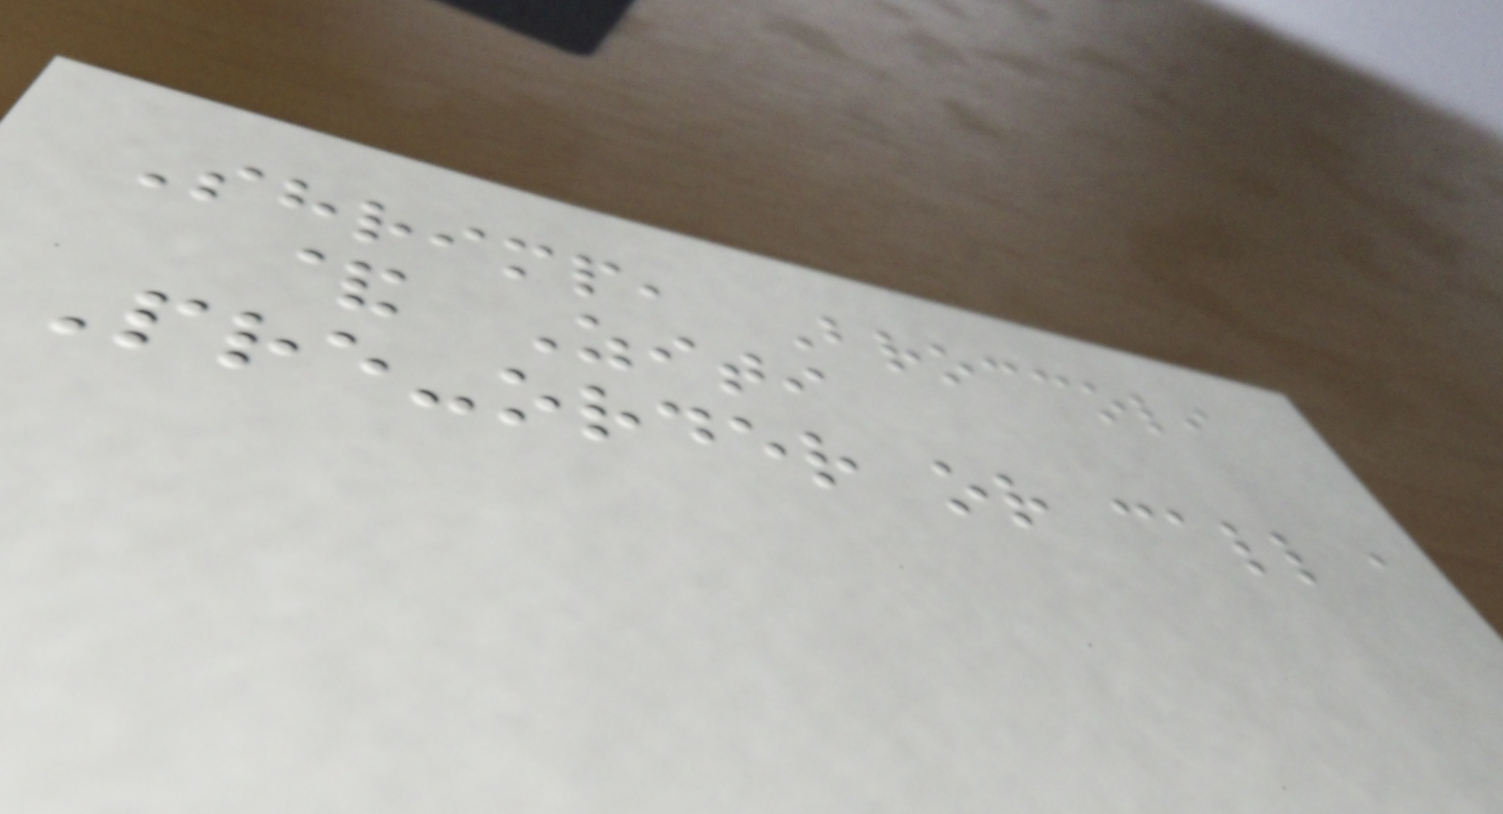Shrimp, Broccoli
& Ziti
Pre-order or call a
